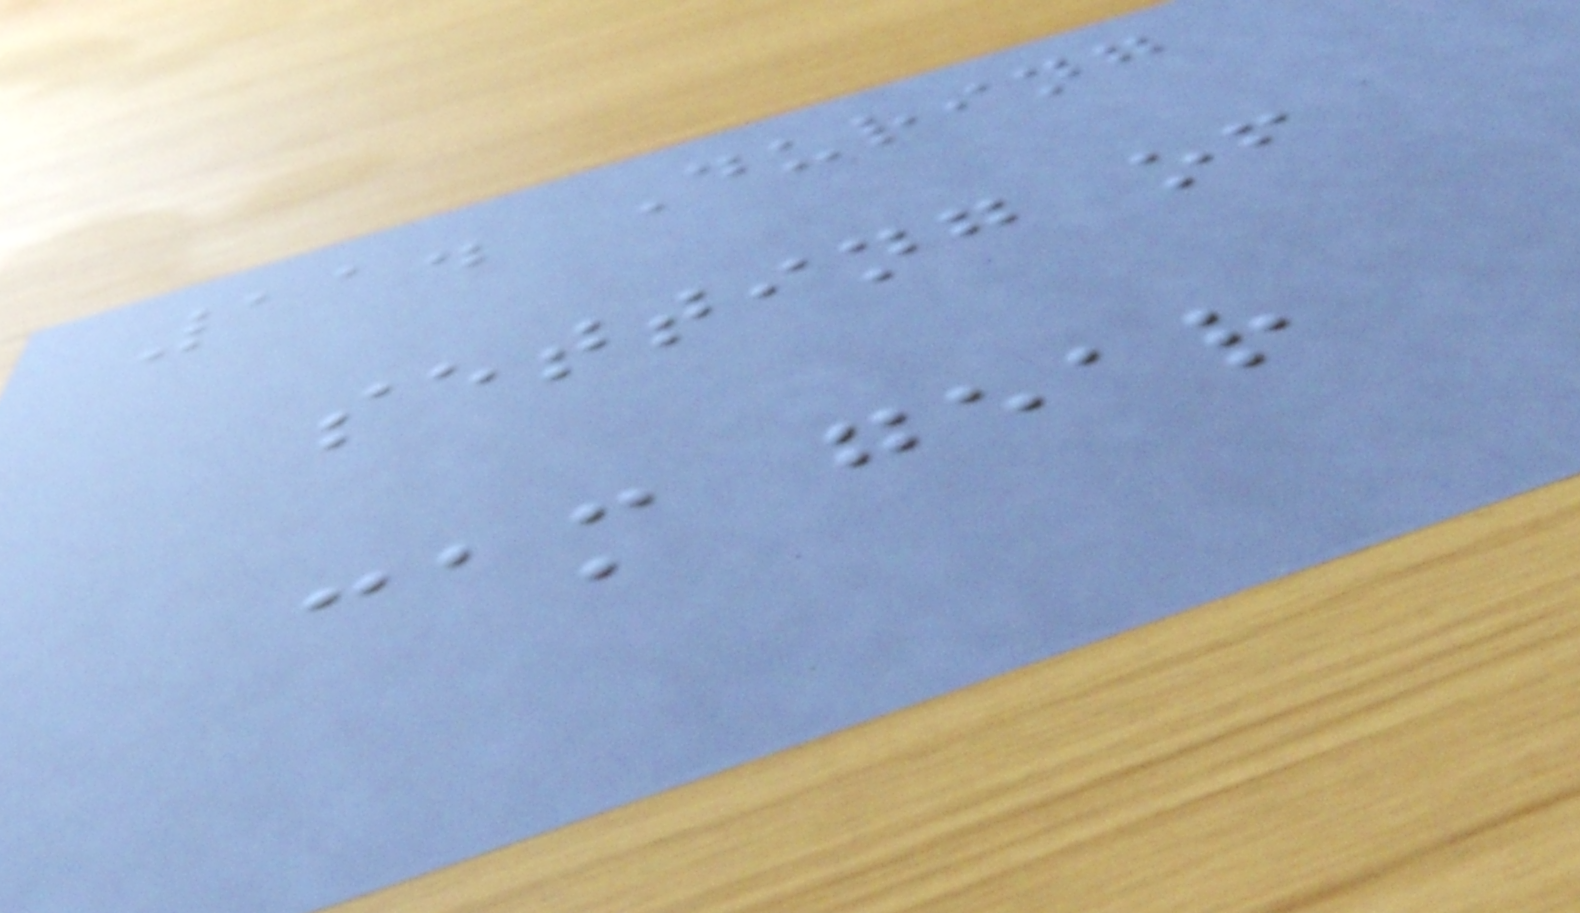11. During
setting of
cam gear
